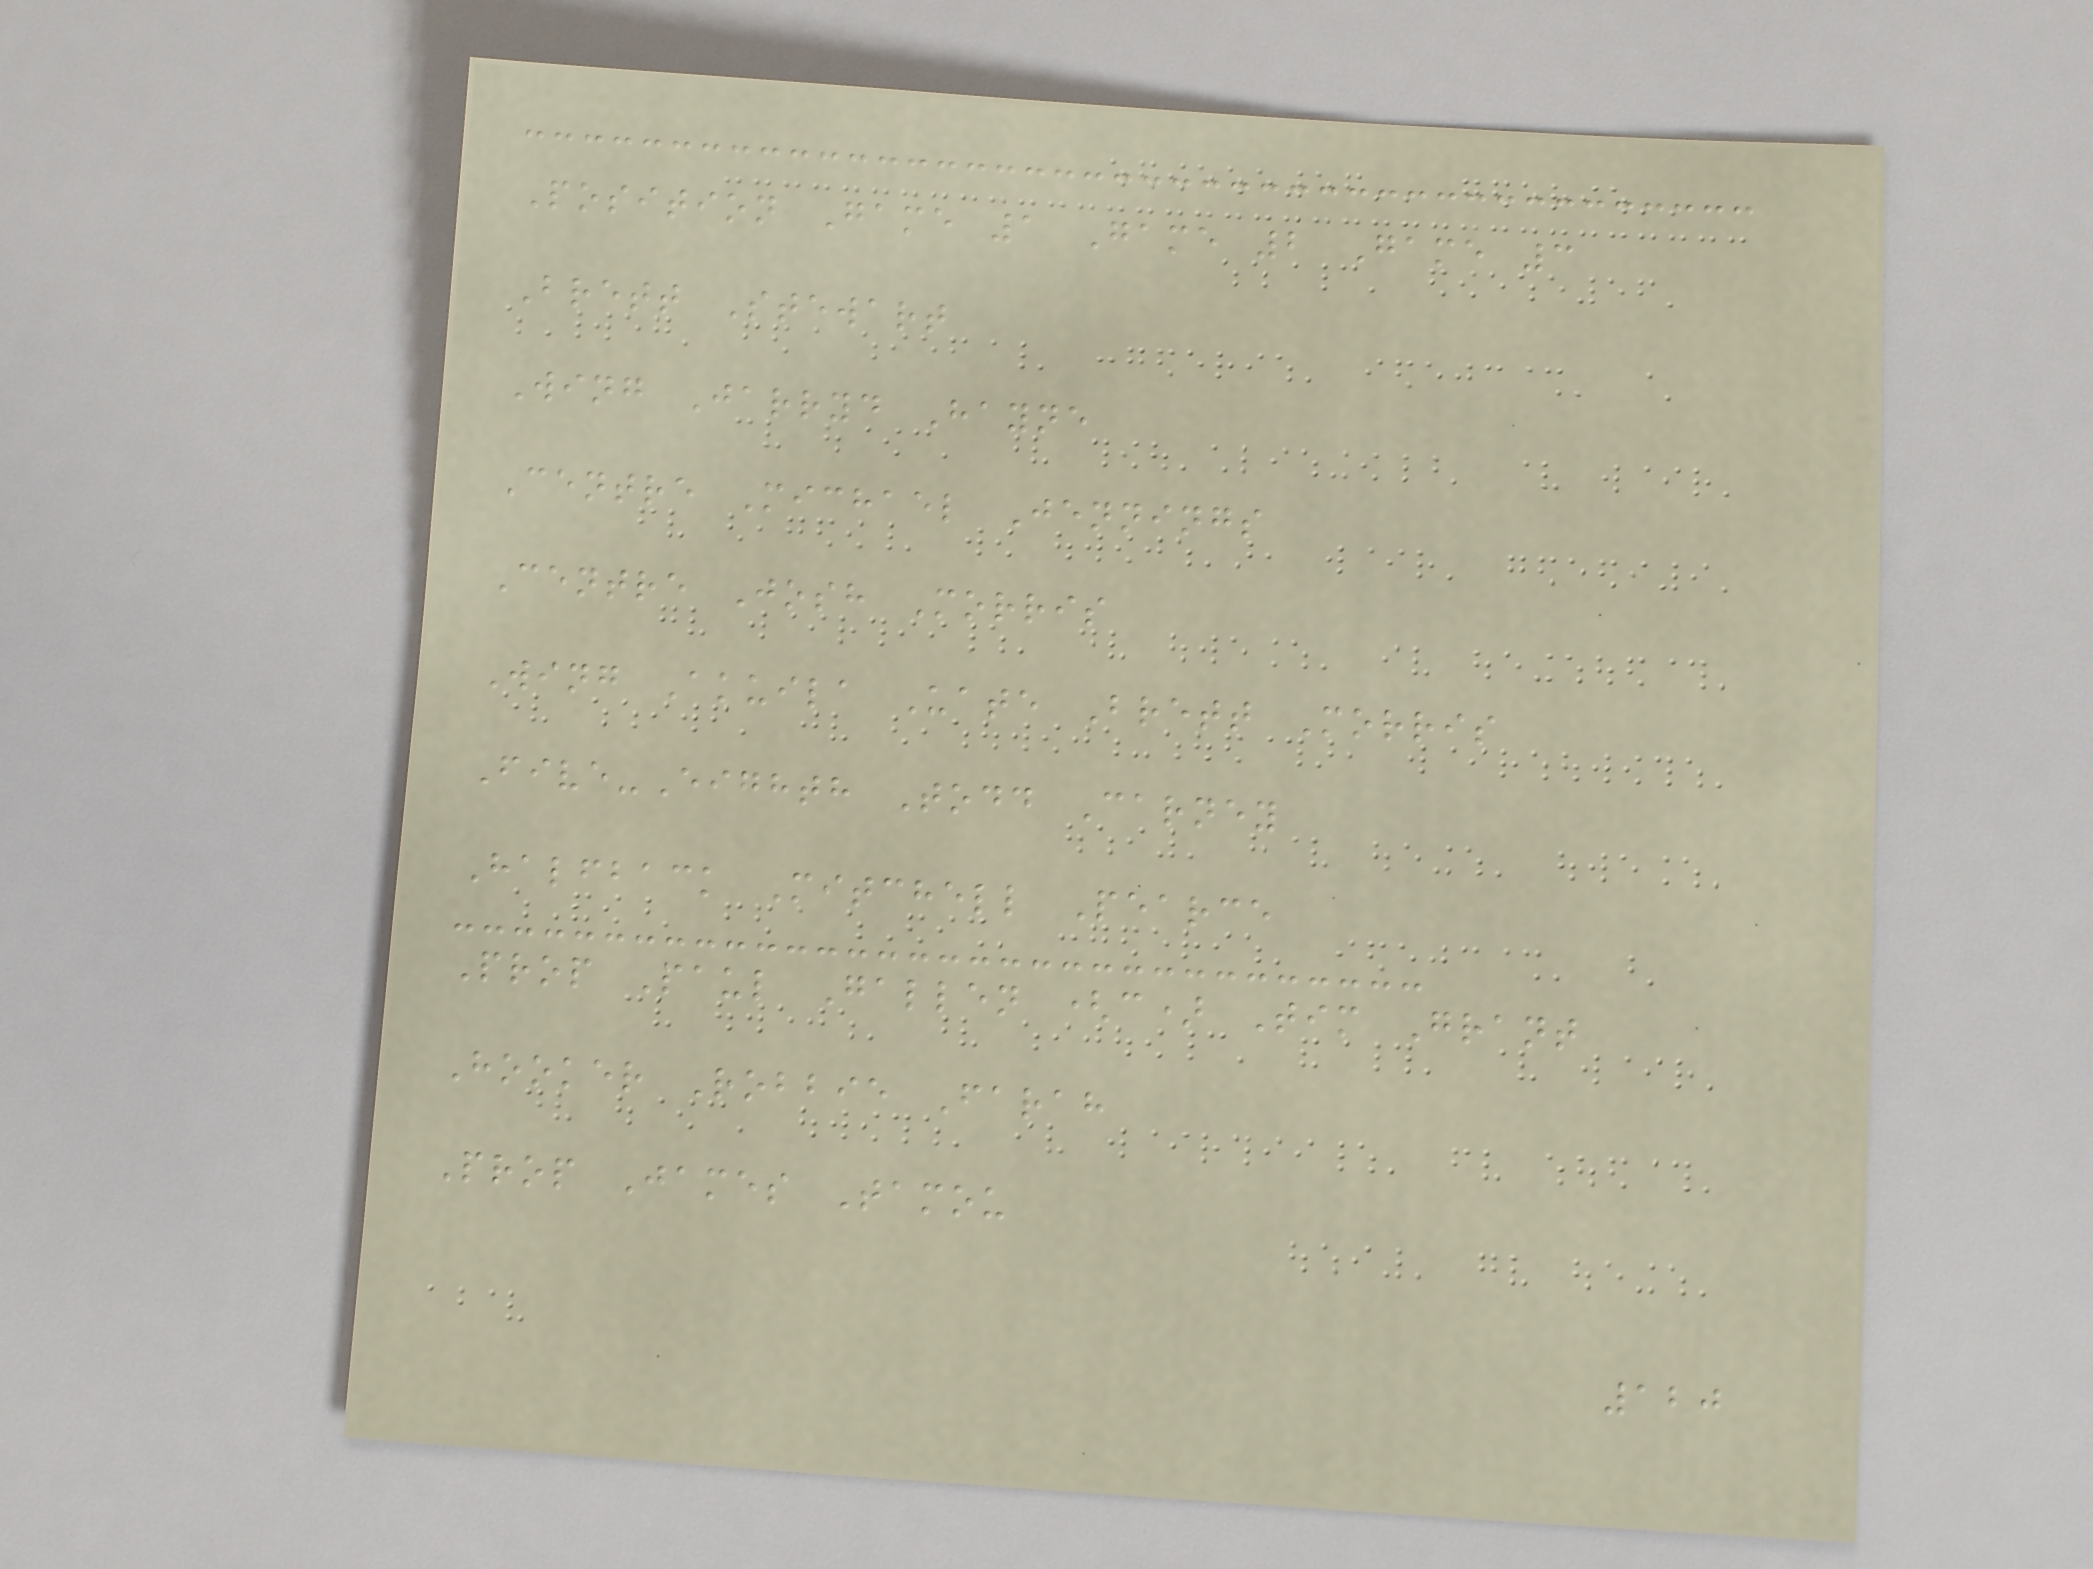Position Game 1 Game 2 Game 3
Brett Stewart
Wing Jarryd Hayne
Centre Michael Jennings
Centre Josh Morris
Wing Akuila Uate Brett Morris
Five-Eighth Todd Carney
Halfback Mitchell Pearce
Prop Paul Gallen (c) Tim Grant
Hooker Robbie Farah
Prop James Tamou
120
